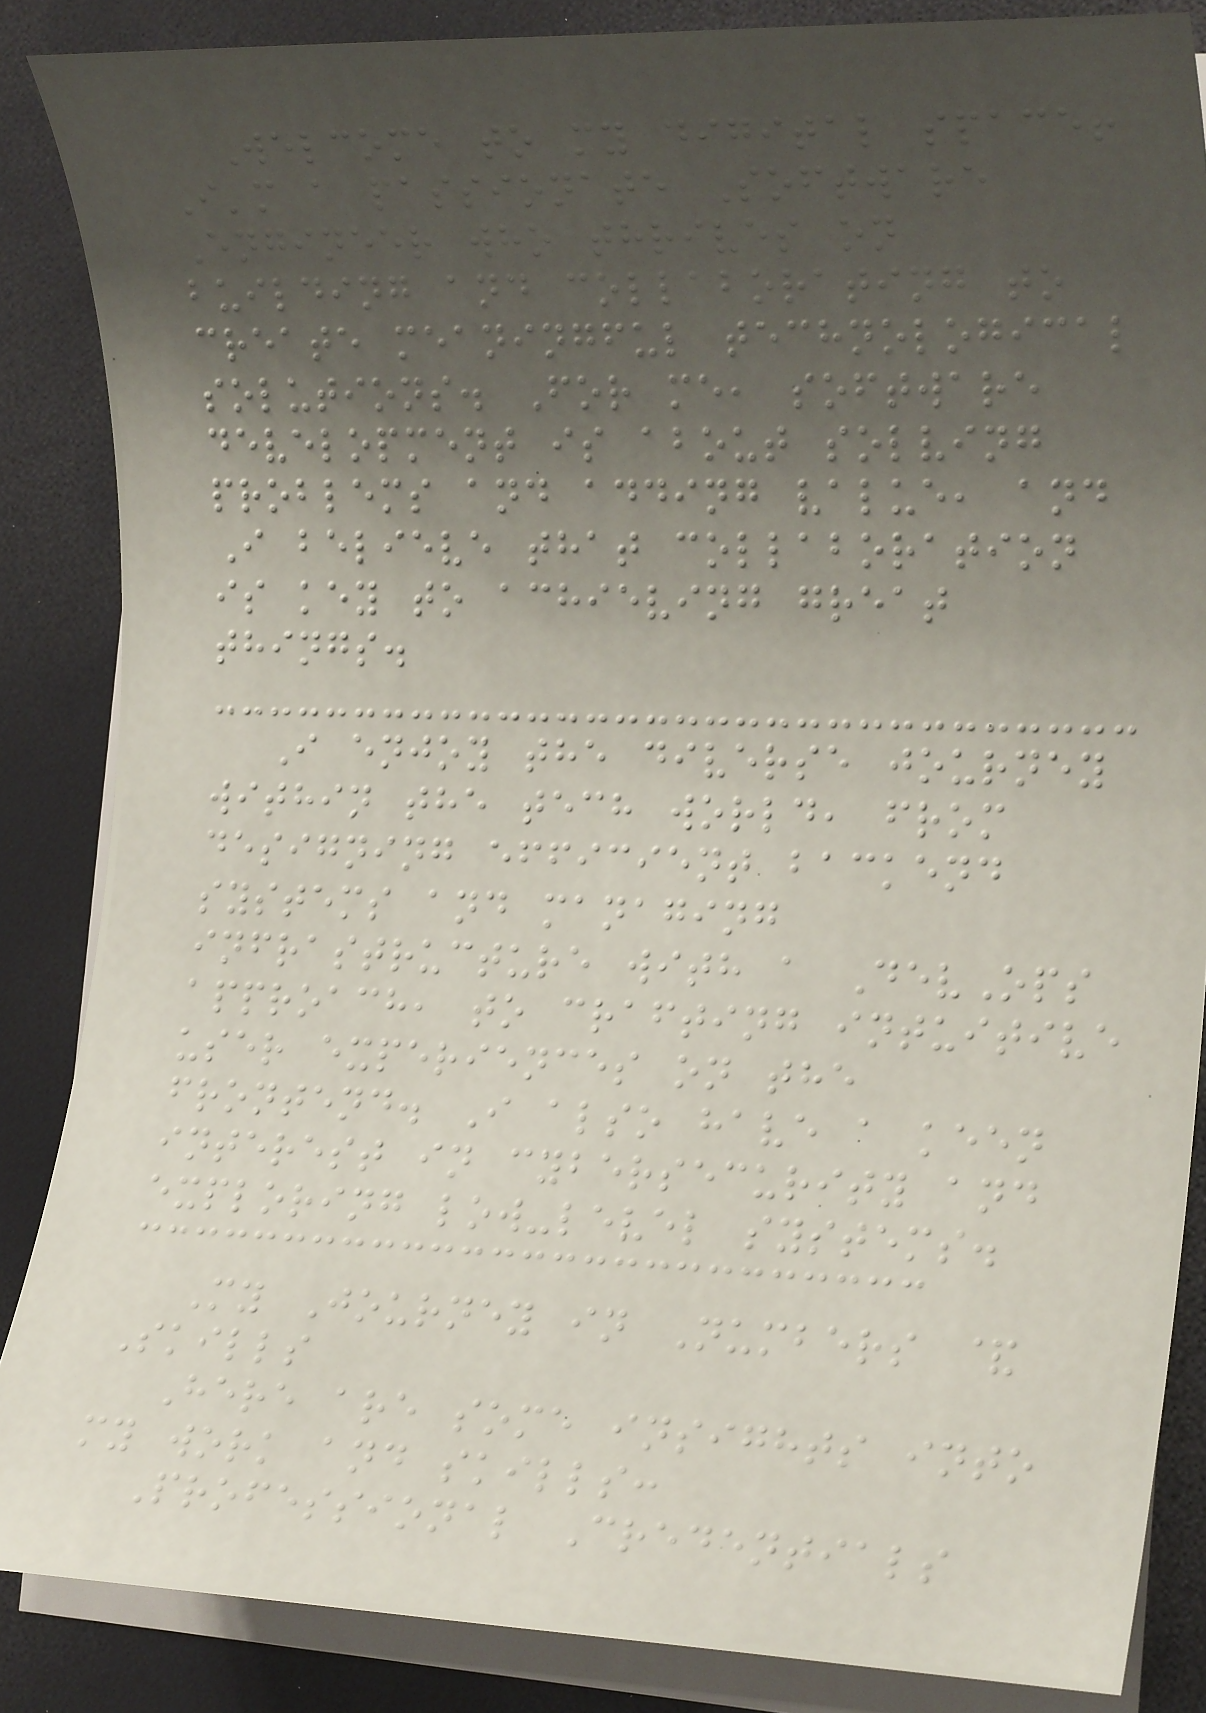Welcome to my digital space!
I'm a passionate Software
Engineer who thrives on
building and collaborating to
create meaningful technological
solutions. For me, software
development is about solving
problems and adding value, and
I believe that collaboration
is key to achieving great
things.
I enjoy the diverse journey
within the tech world, from
designing efficient backend
systems and managing
infrastructure with a DevOps
approach, to crafting intuitive
user experiences on the
frontend. I also have a keen
interest in cybersecurity and
exploring low-level systems.
My Journey in Numbers &
Skills
Here are some insights into
my work and skills:
Professional Credentials
